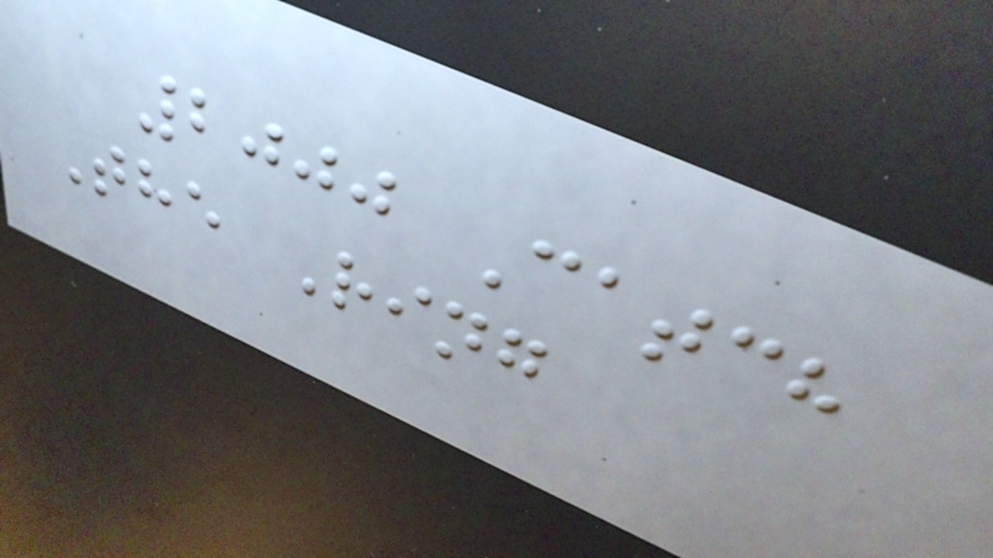2000 Catch
The Ring
